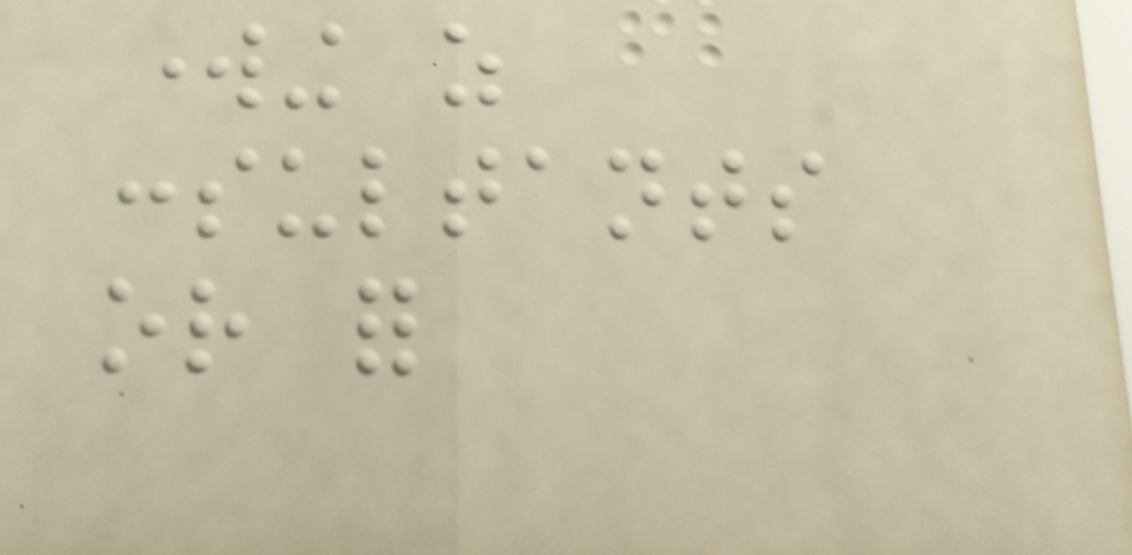working as
consultants
or for
